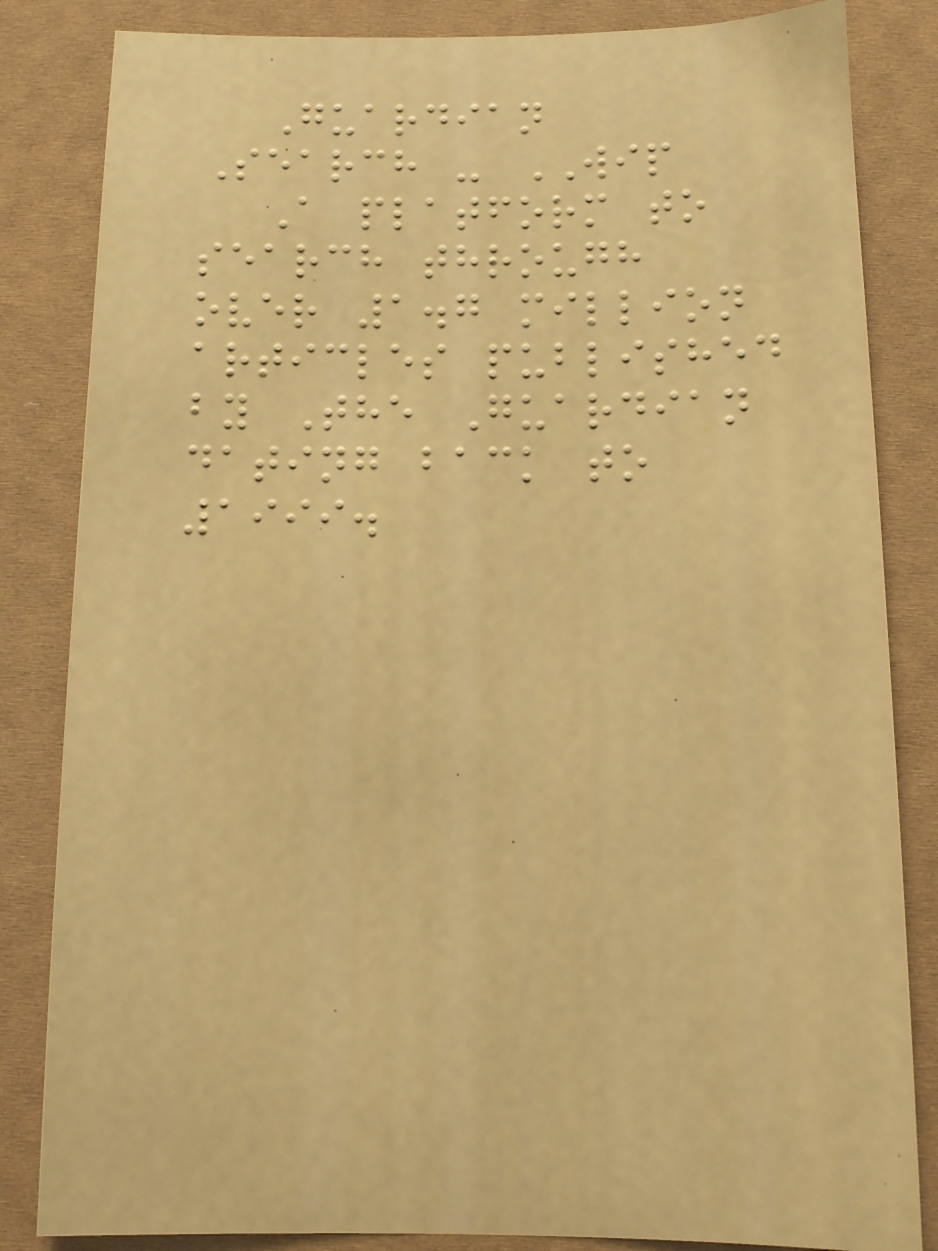Guardian
Search - WIP
A platform to
search through
over 1.7 million
articles published
by The Guardian
dating back to
1999.
